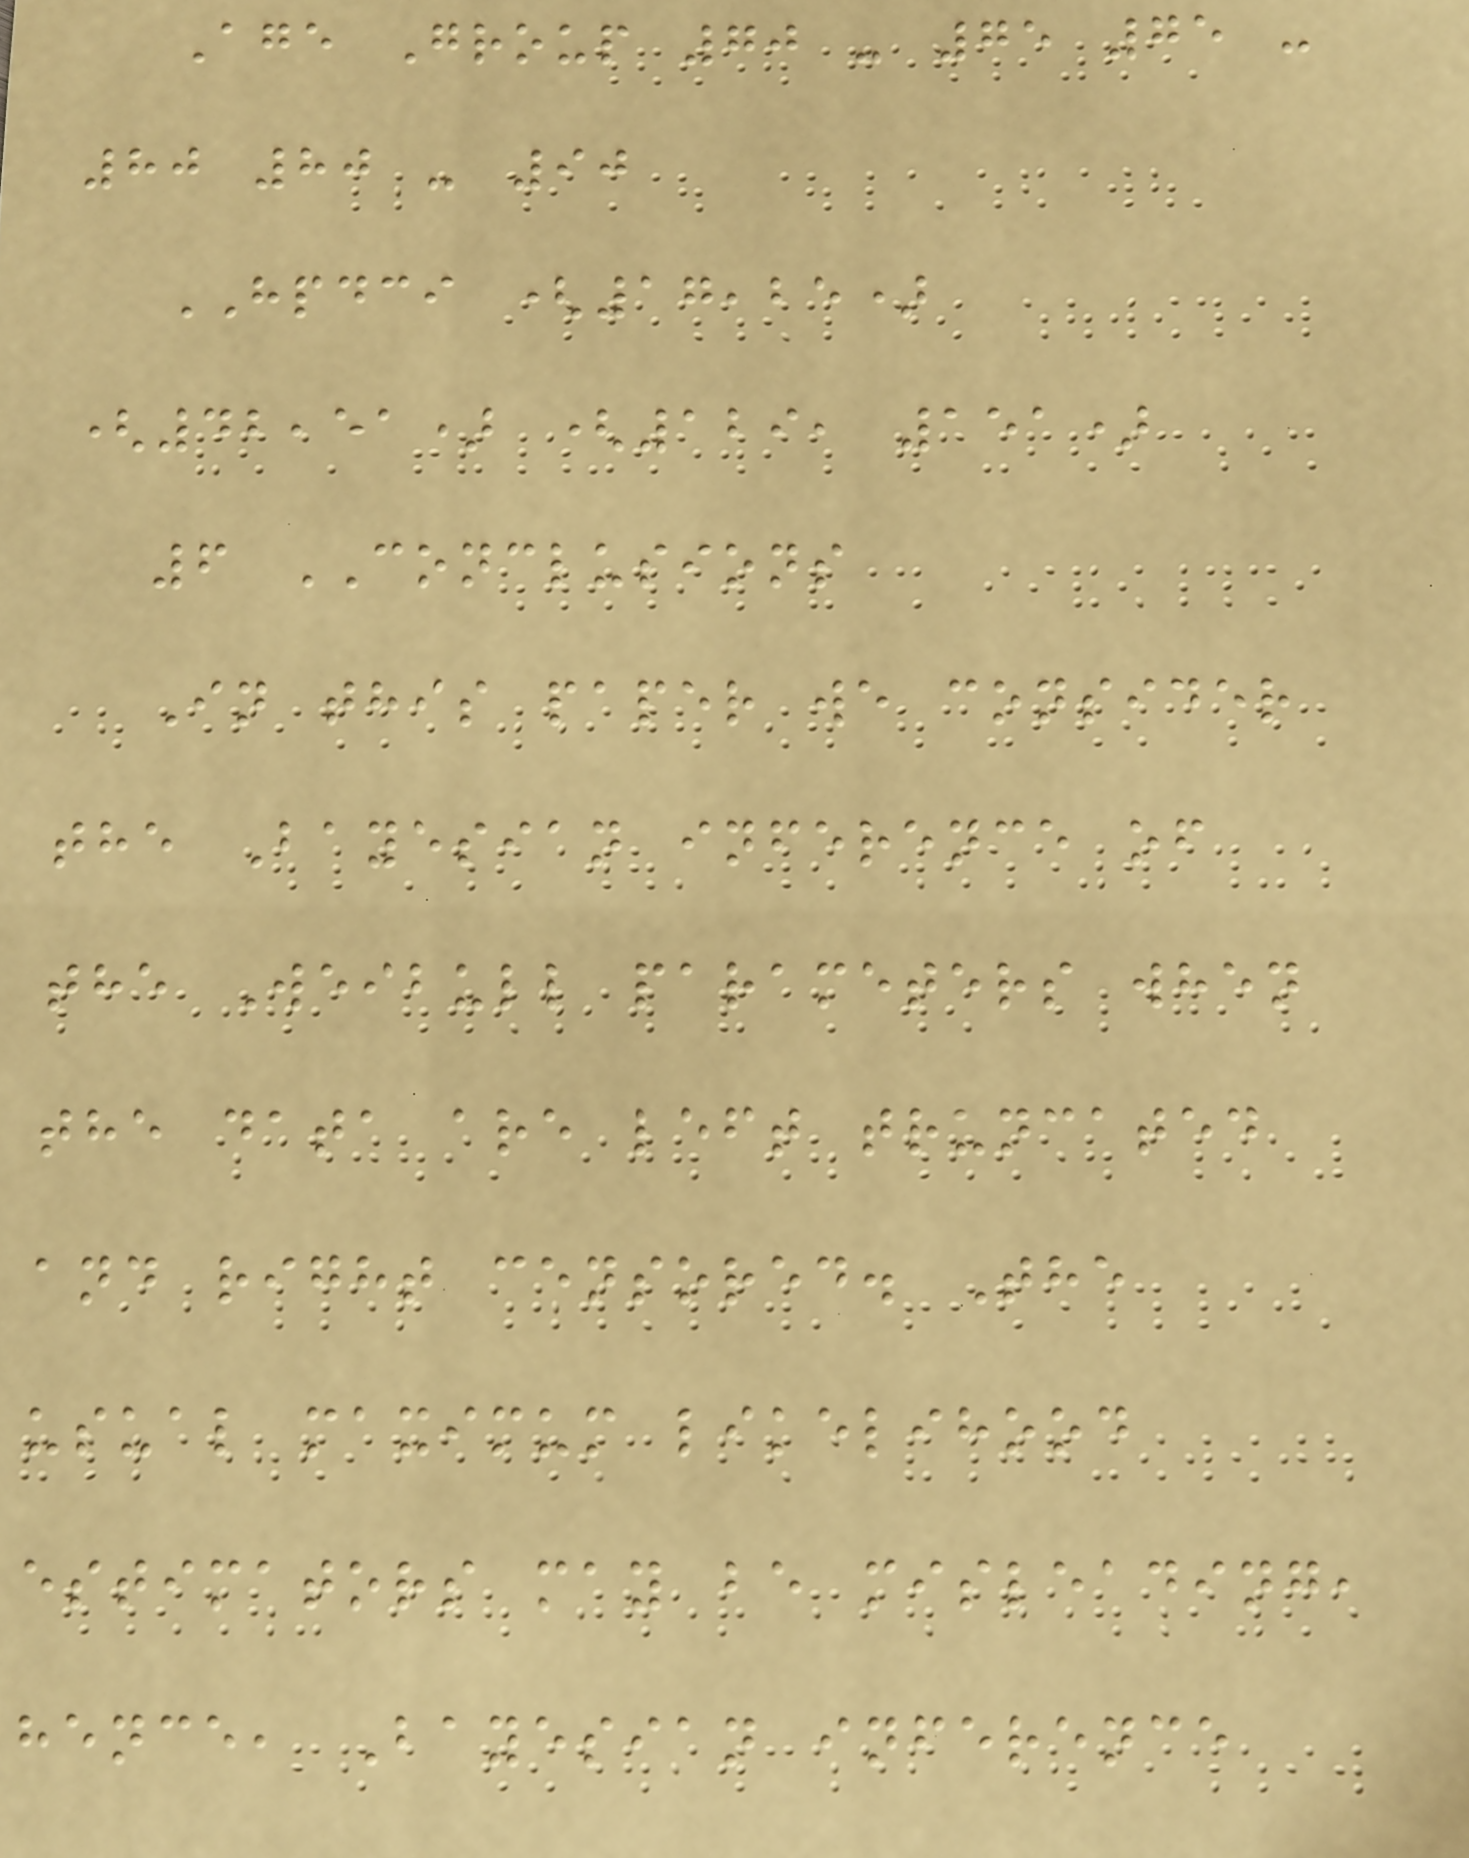Age Group 70 - 75 75 -
80 80 - 90
HPDCI (17,25)
(42,51) (129, 151)
6 CONCLUSIONS
In this paper we consider
the Bayesian inference of
the Weibull parameters when
the data are left truncated
and right censored. The
usual maximum likelihood
estimators may be misleading,
hence, Bayesian inference
